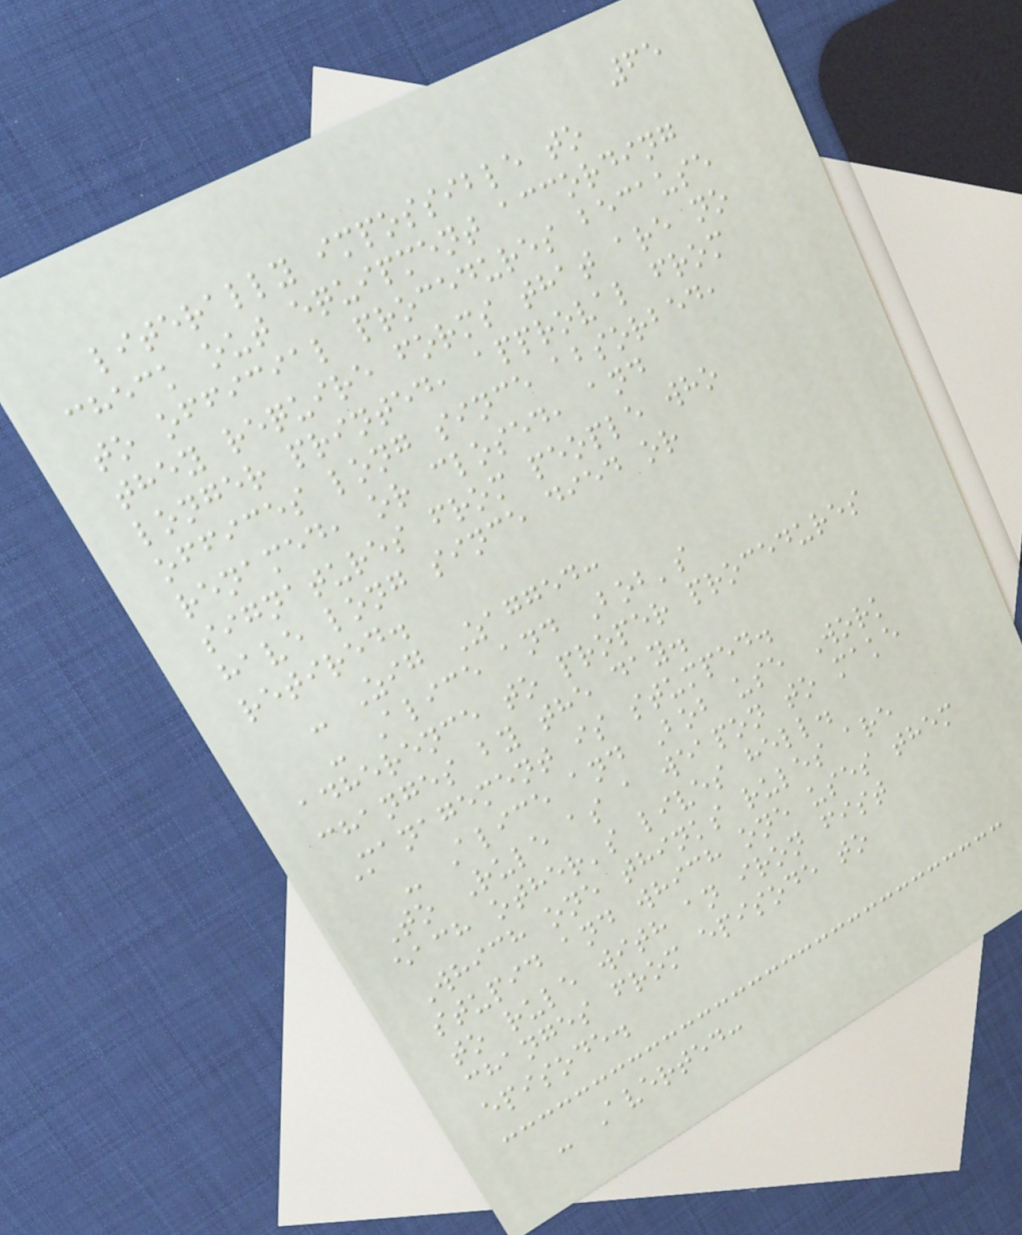65
literally impossible to
check out equipment according
to official procedures because
they require forms that are no
longer printed, approval from
offices long since absorbed,
renamed, or closed, and
signatures from people who
have long since died or
retired.
- Zig Zagged:
- Alice and Bob's
adherence to proper procedures
changes by the day.
Management is stumped.
- Alice and Bob use Work
To Rule as a weapon to make
each other's lives hell.
Which one thinks rules are
stupid and which one uses them
to rule with an iron fist
changes from episode to
episode.
- Averted:
